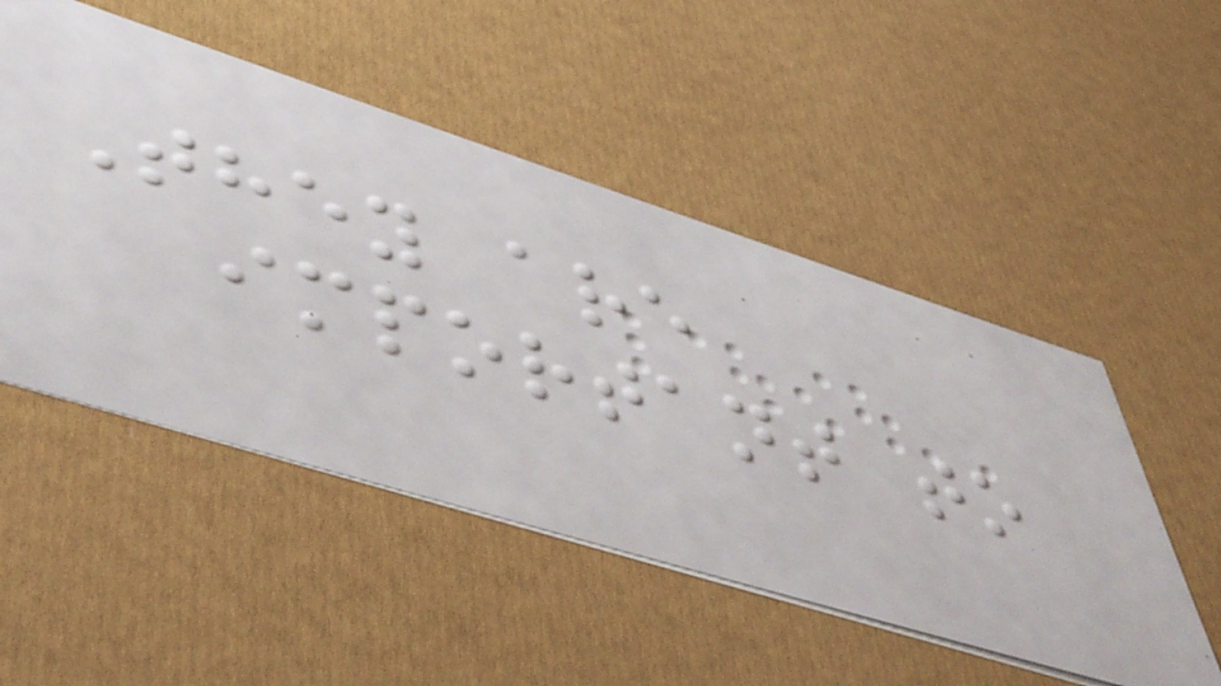They are
important to
